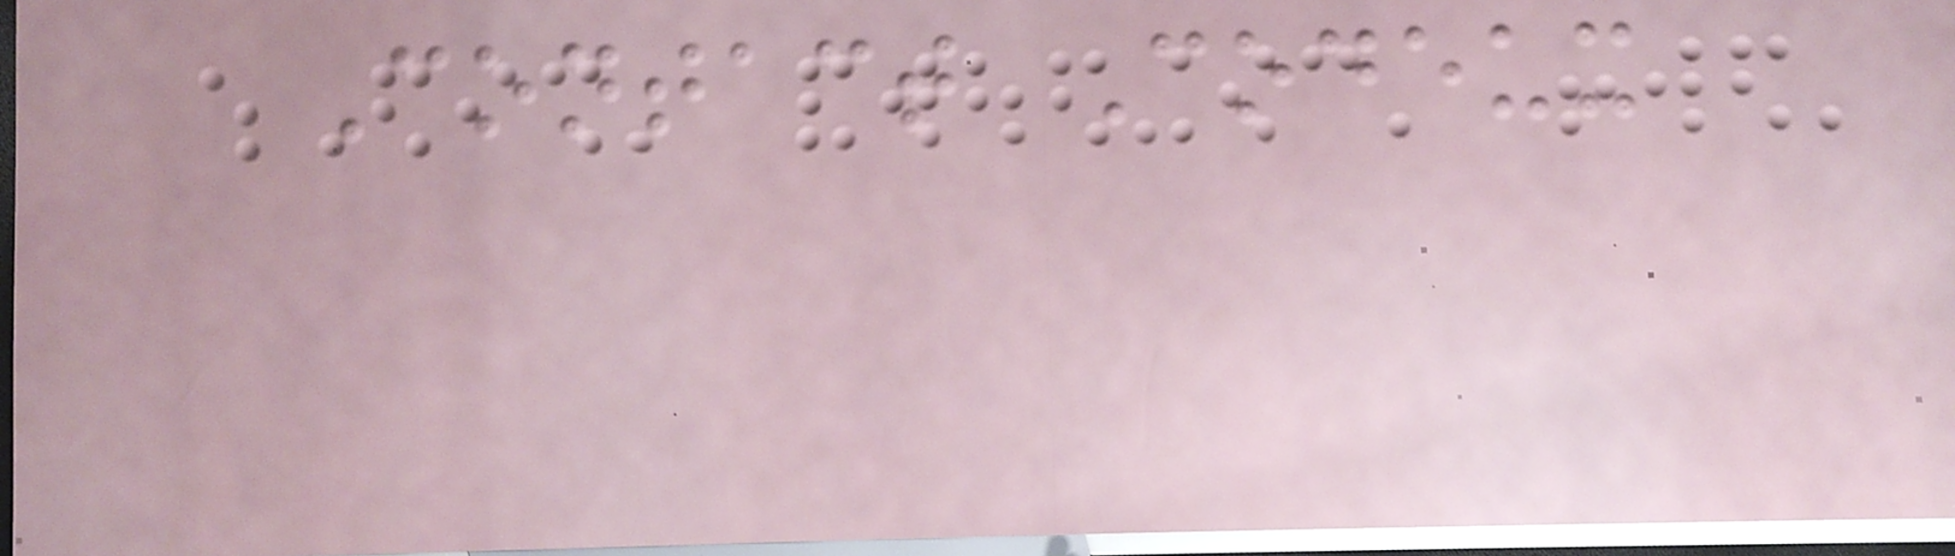Contact Codeux
